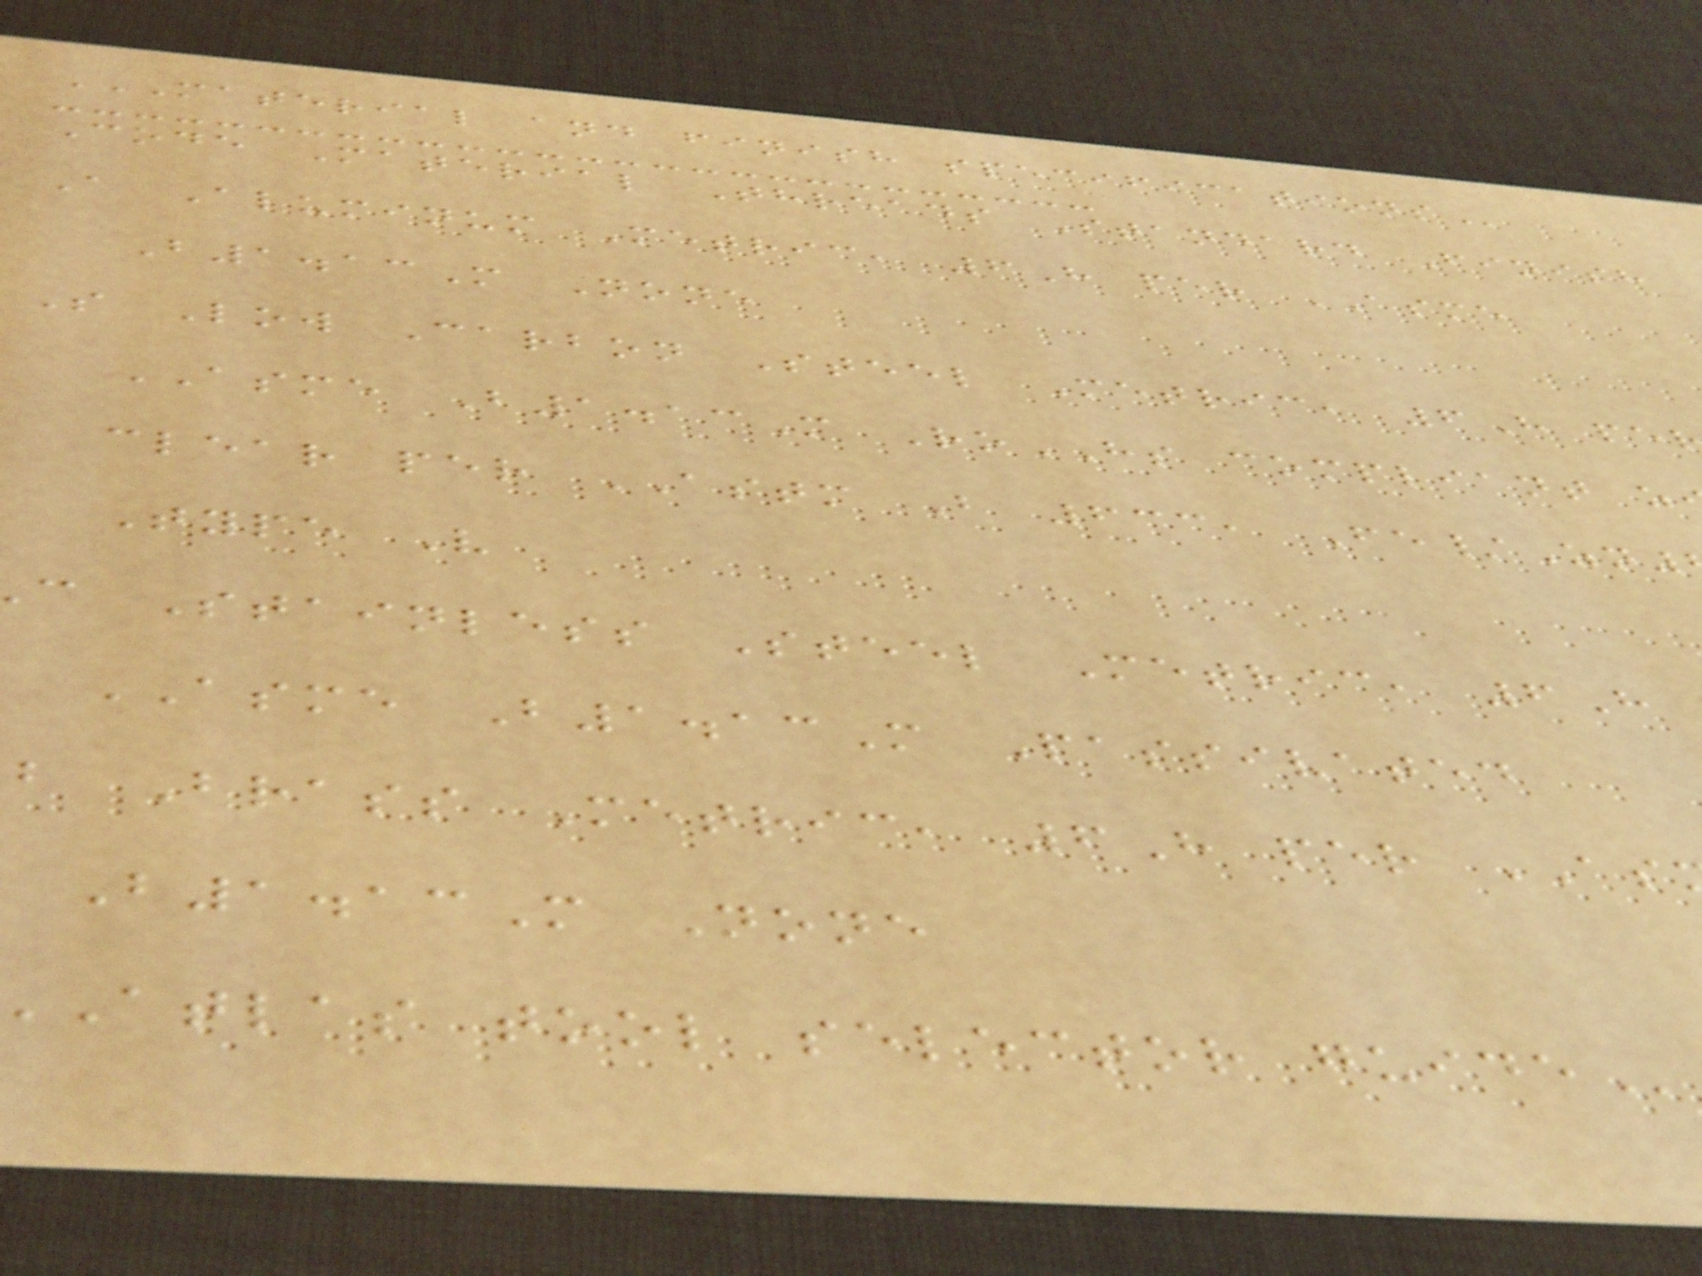MATERIAL AND FINISH SPECIFICATIONS
Code Material Threads Standard Finish
A Aluminum Metric, 6H per ASME
B1.13M None
S Low Carbon Steel Metric, 6H pe
ASME B1.13M RoHS compliant z
clear per ASTM B 633, Fe/Zn
Type V
c Stainless Steel Metric, 6H
ASME B1.13M Passivated
b Brass Metric, 6H per AS
B1.13M None
atlas tool selector
